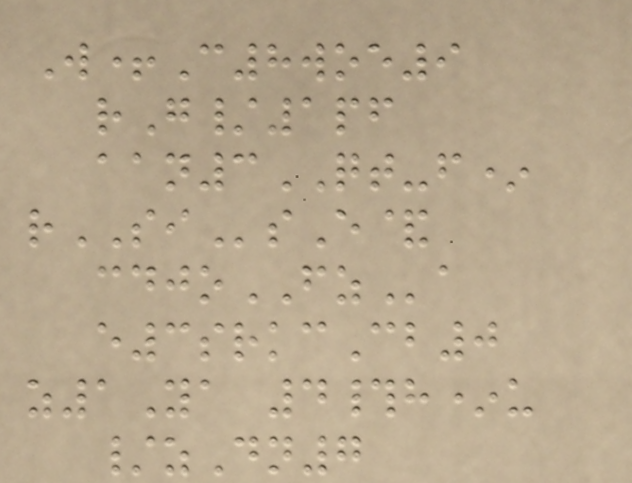W+C8woe9
rG/1pf
aan3QT-f*
rSIsE&
cdjoFZa
e3srkcCb0
z1Ya 4#h*u
/zDn7
